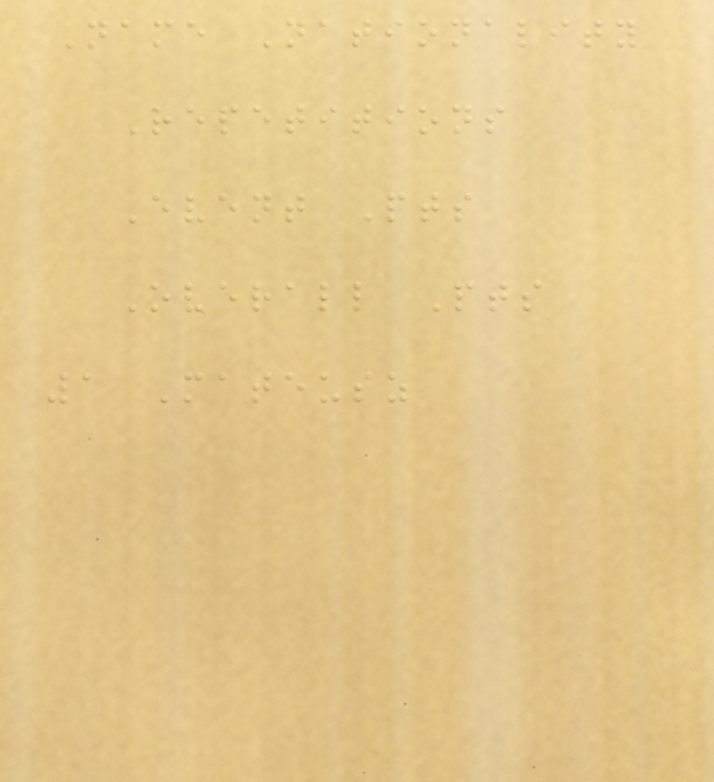Name Nationality
Repetitions
Event Pts
Overall Pts
1 Mateusz
